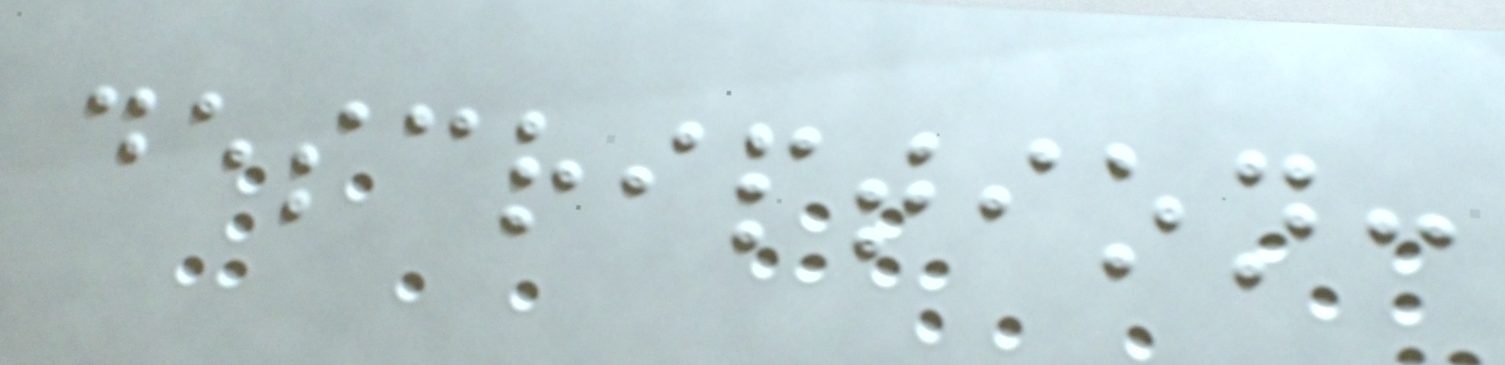description:
